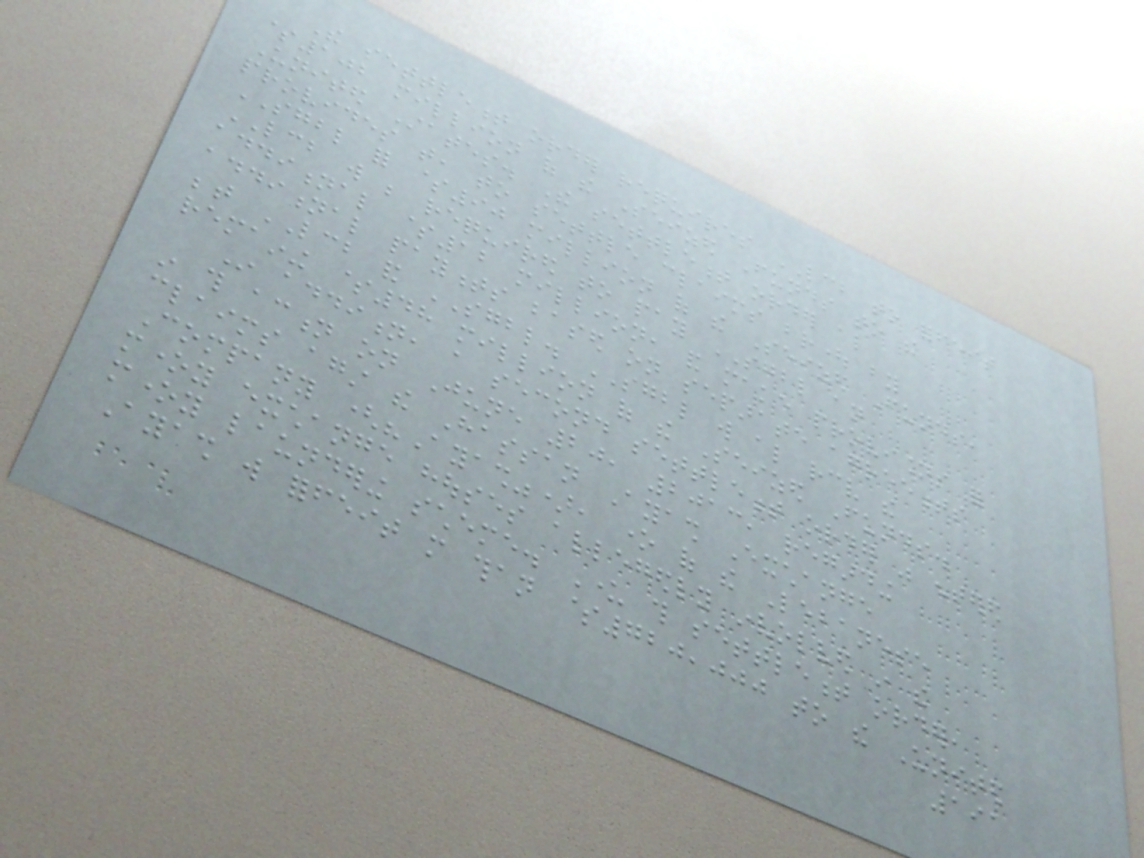The settlement order requires LCB to forfeit
$102 million of the Seized Funds to the
United States. The settlement order also
provides that, to settle claims brought by
SGBL for $90 million of the Seized Funds,
LCB will be required to pay SGBL an
additional $12 million, and make provisions for
additional payments based on separate agreements
between LCB and SGBL. SGBL will also receive the
remaining $48 million of the Seized Funds.
In addition, a second settlement order was entered
in this action on June 20, 2013, regarding
claims against the Hassan Ayash Exchange
Company ("Ayash"), one of the Lebanese
money exchange houses allegedly involved in the
money laundering scheme. Under this settlement order,
Ayash will forfeit more than $720,000 to the United
191
